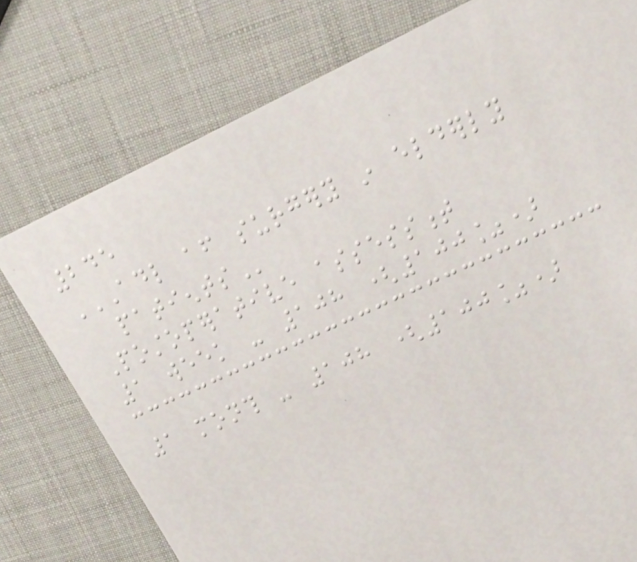245
ADL AFTER SURGERY IN ELDERLY
PATIENTS
Postoperative assessment
1 week - 108 (100%)
1 month - 108 (100%)
